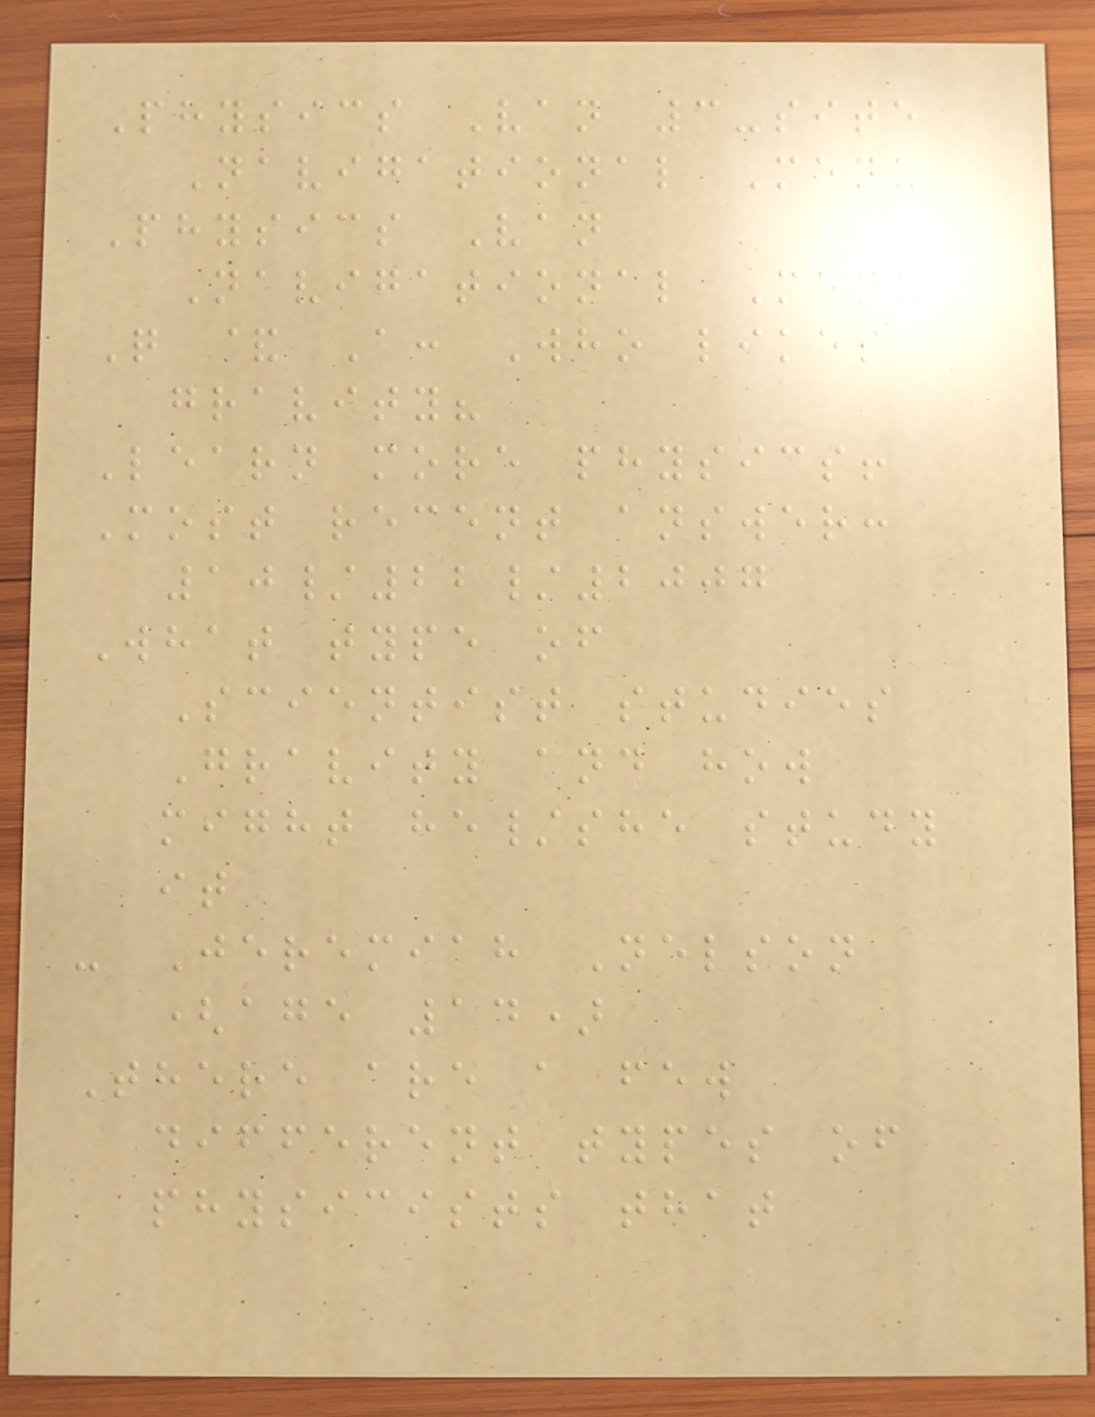Physics Van 3-site
Navigational Menu
Physics Van
Navigational Menu
Q & A: Who likes
gravity?
Learn more physics!
Most recent answer:
10/22/2007
What type of
Scientist studies
Gravity and how
might he/she study
it
- Jeremiah Nelson
(age 14)
There are a few
different types of
physicists that
